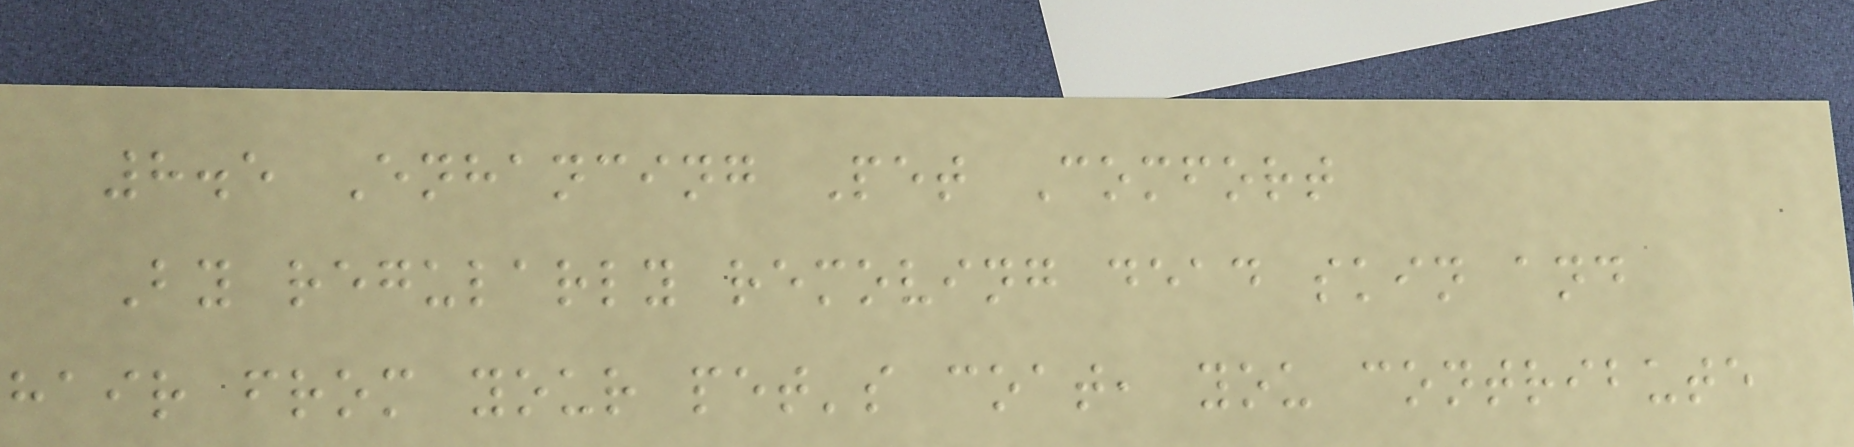8.5 Enhancing Pet Comfort
By regularly removing dead skin and
hair from your pet's coat, you contribute
